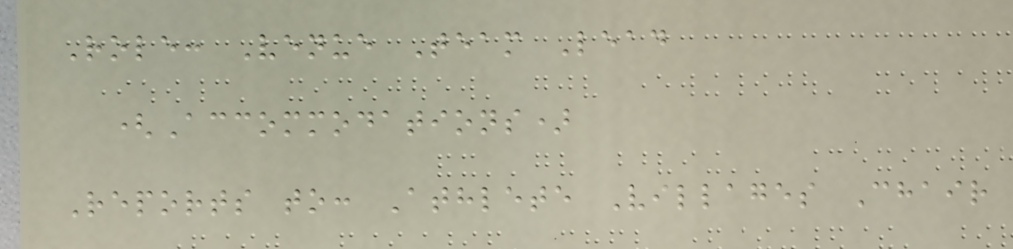Role: Venue Team Lead
(Accommodations)
Reports to: Athlete Villages Chair
